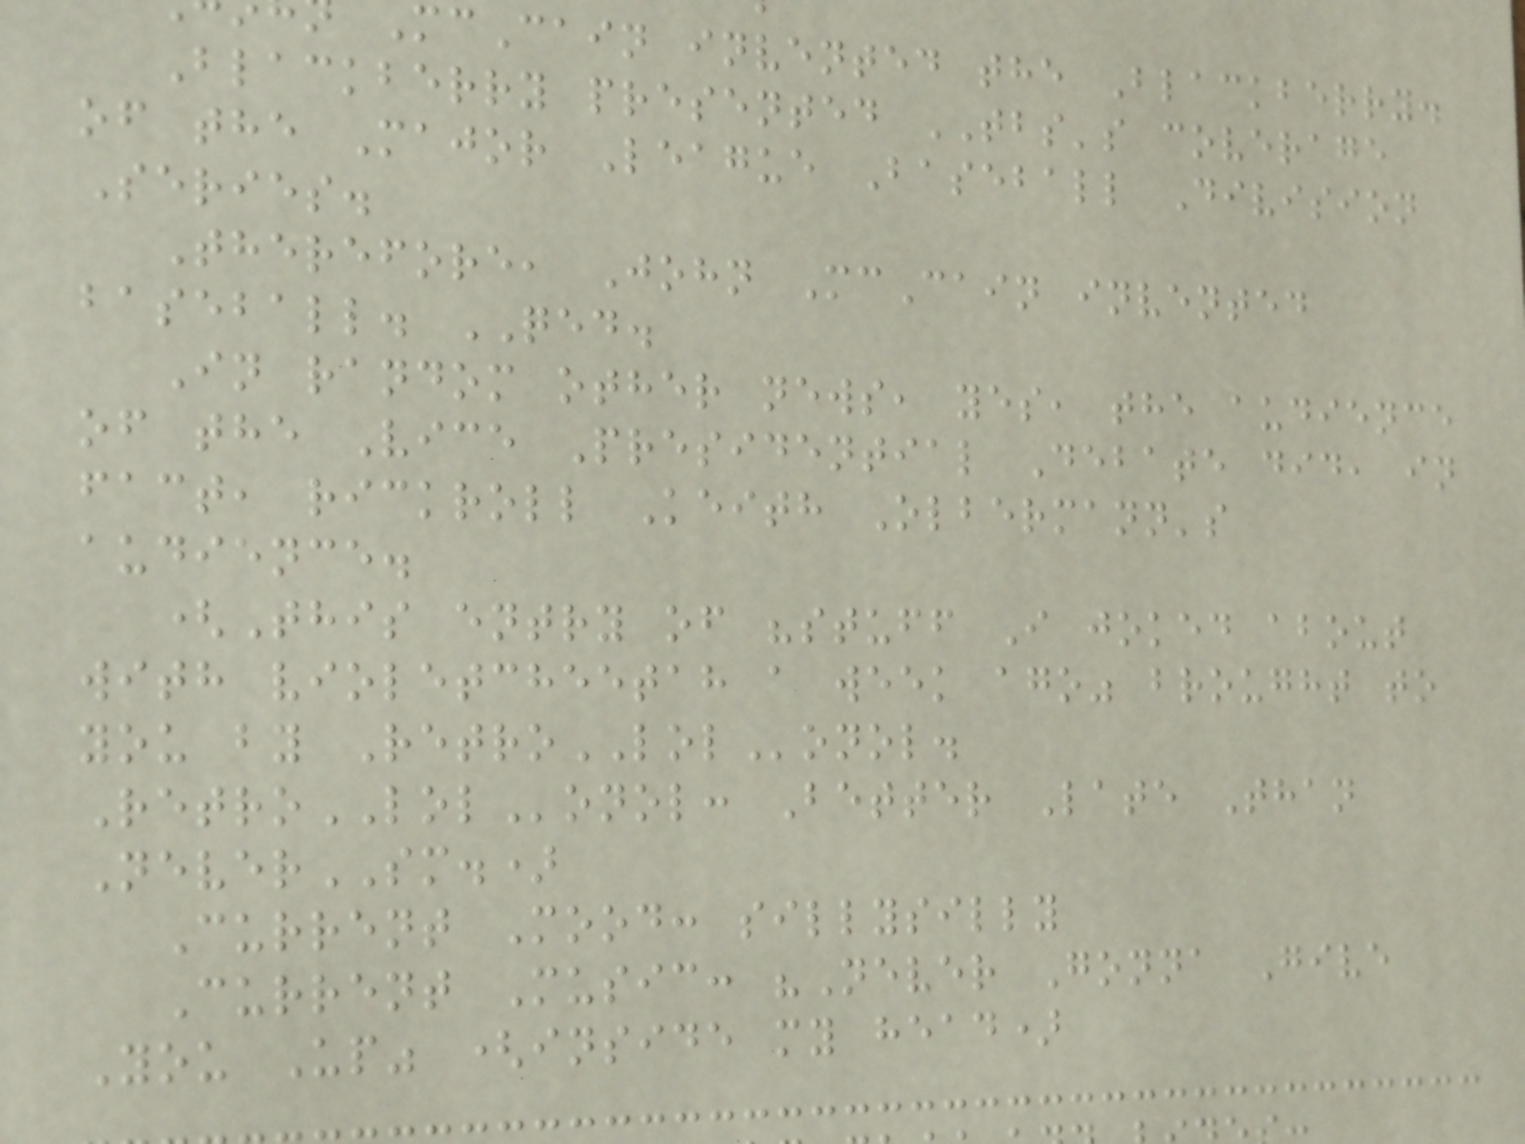McCain invented the Blackberry.
Blackberry presented TBS's coverage
of the Major League Baseball Division
Series.
Therefore, John McCain invented
baseball. QED.
In random other news, yes, the audience
of the Vice Presidential Debate did, in
fact, rickroll Keith Olbermann's
audience.
(This entry of "stuff I joked about
with violetcheetah a week ago" brought to
you by RetroLOLonol.
RetroLOLonol: Better Late Than
NeverSM.)
Current Mood: sillysilly
Current Music: "Never Gonna Give
You Up" (inside my head)
